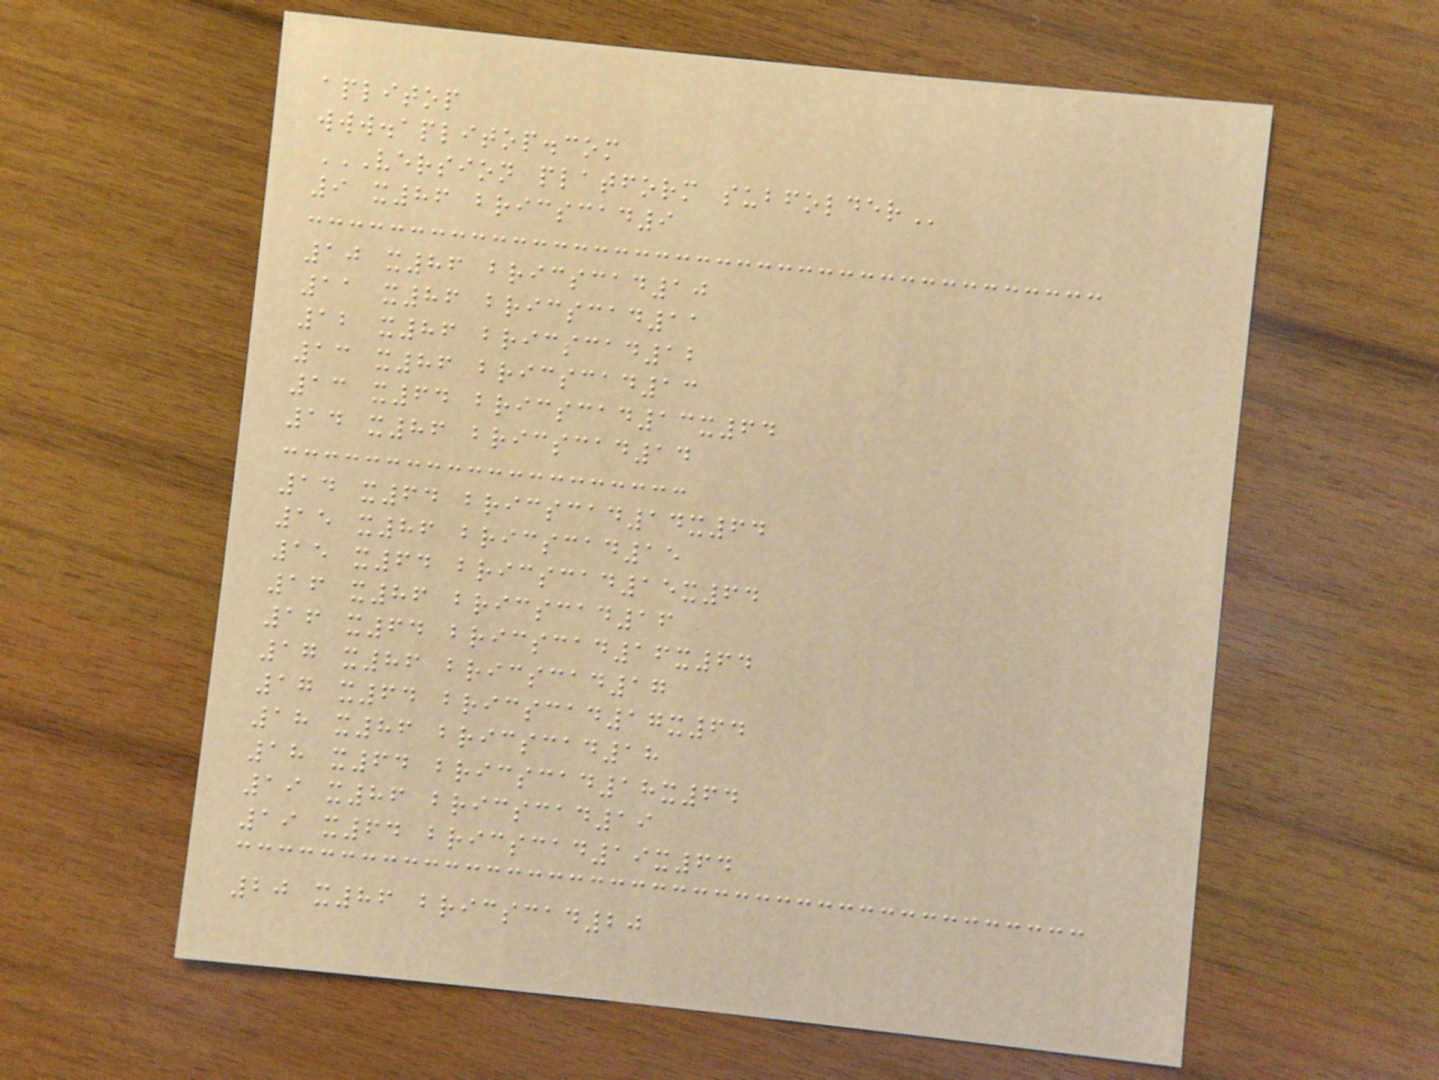aplitop
www.aplitop.com
VERSION PLATFORM SUBFOLDER
9 x86 bricscad9
10 x86 bricscad10
11 x86 bricscad11
12 x86 bricscad12
13 x86 bricscad13
13 x64 bricscad13x64
14 x86 bricscad14
14 x64 bricscad14x64
15 x86 bricscad15
15 x64 bricscad15x64
16 x86 bricscad16
16 x64 bricscad16x64
17 x86 bricscad17
17 x64 bricscad17x64
18 x86 bricscad18
18 x64 bricscad18x64
19 x86 bricscad19
19 x64 bricscad19x64
20 x86 bricscad20
